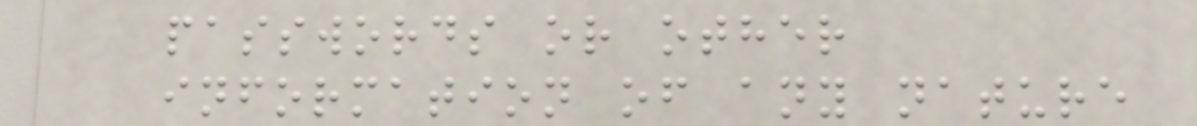passwords or other
information of any nature
